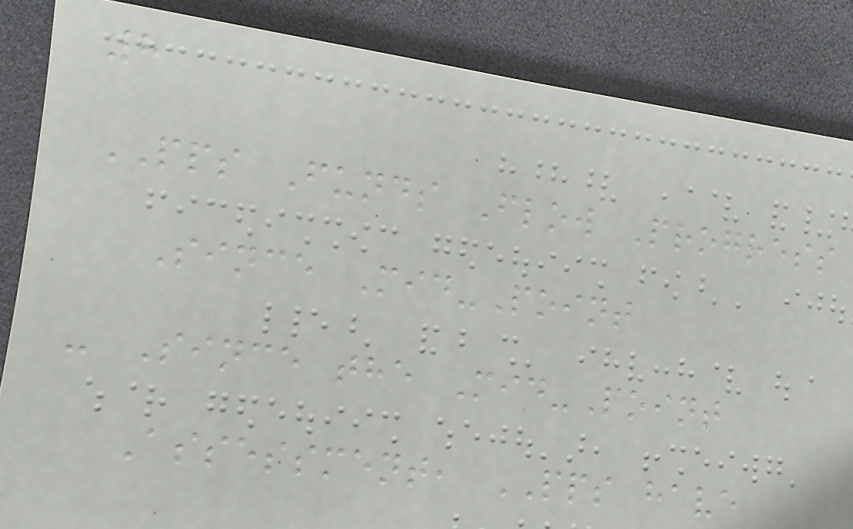8
PPS Funds Flow Progress
Since Mid-Point
- Since the Mid-Point
Assessment, PPS have
